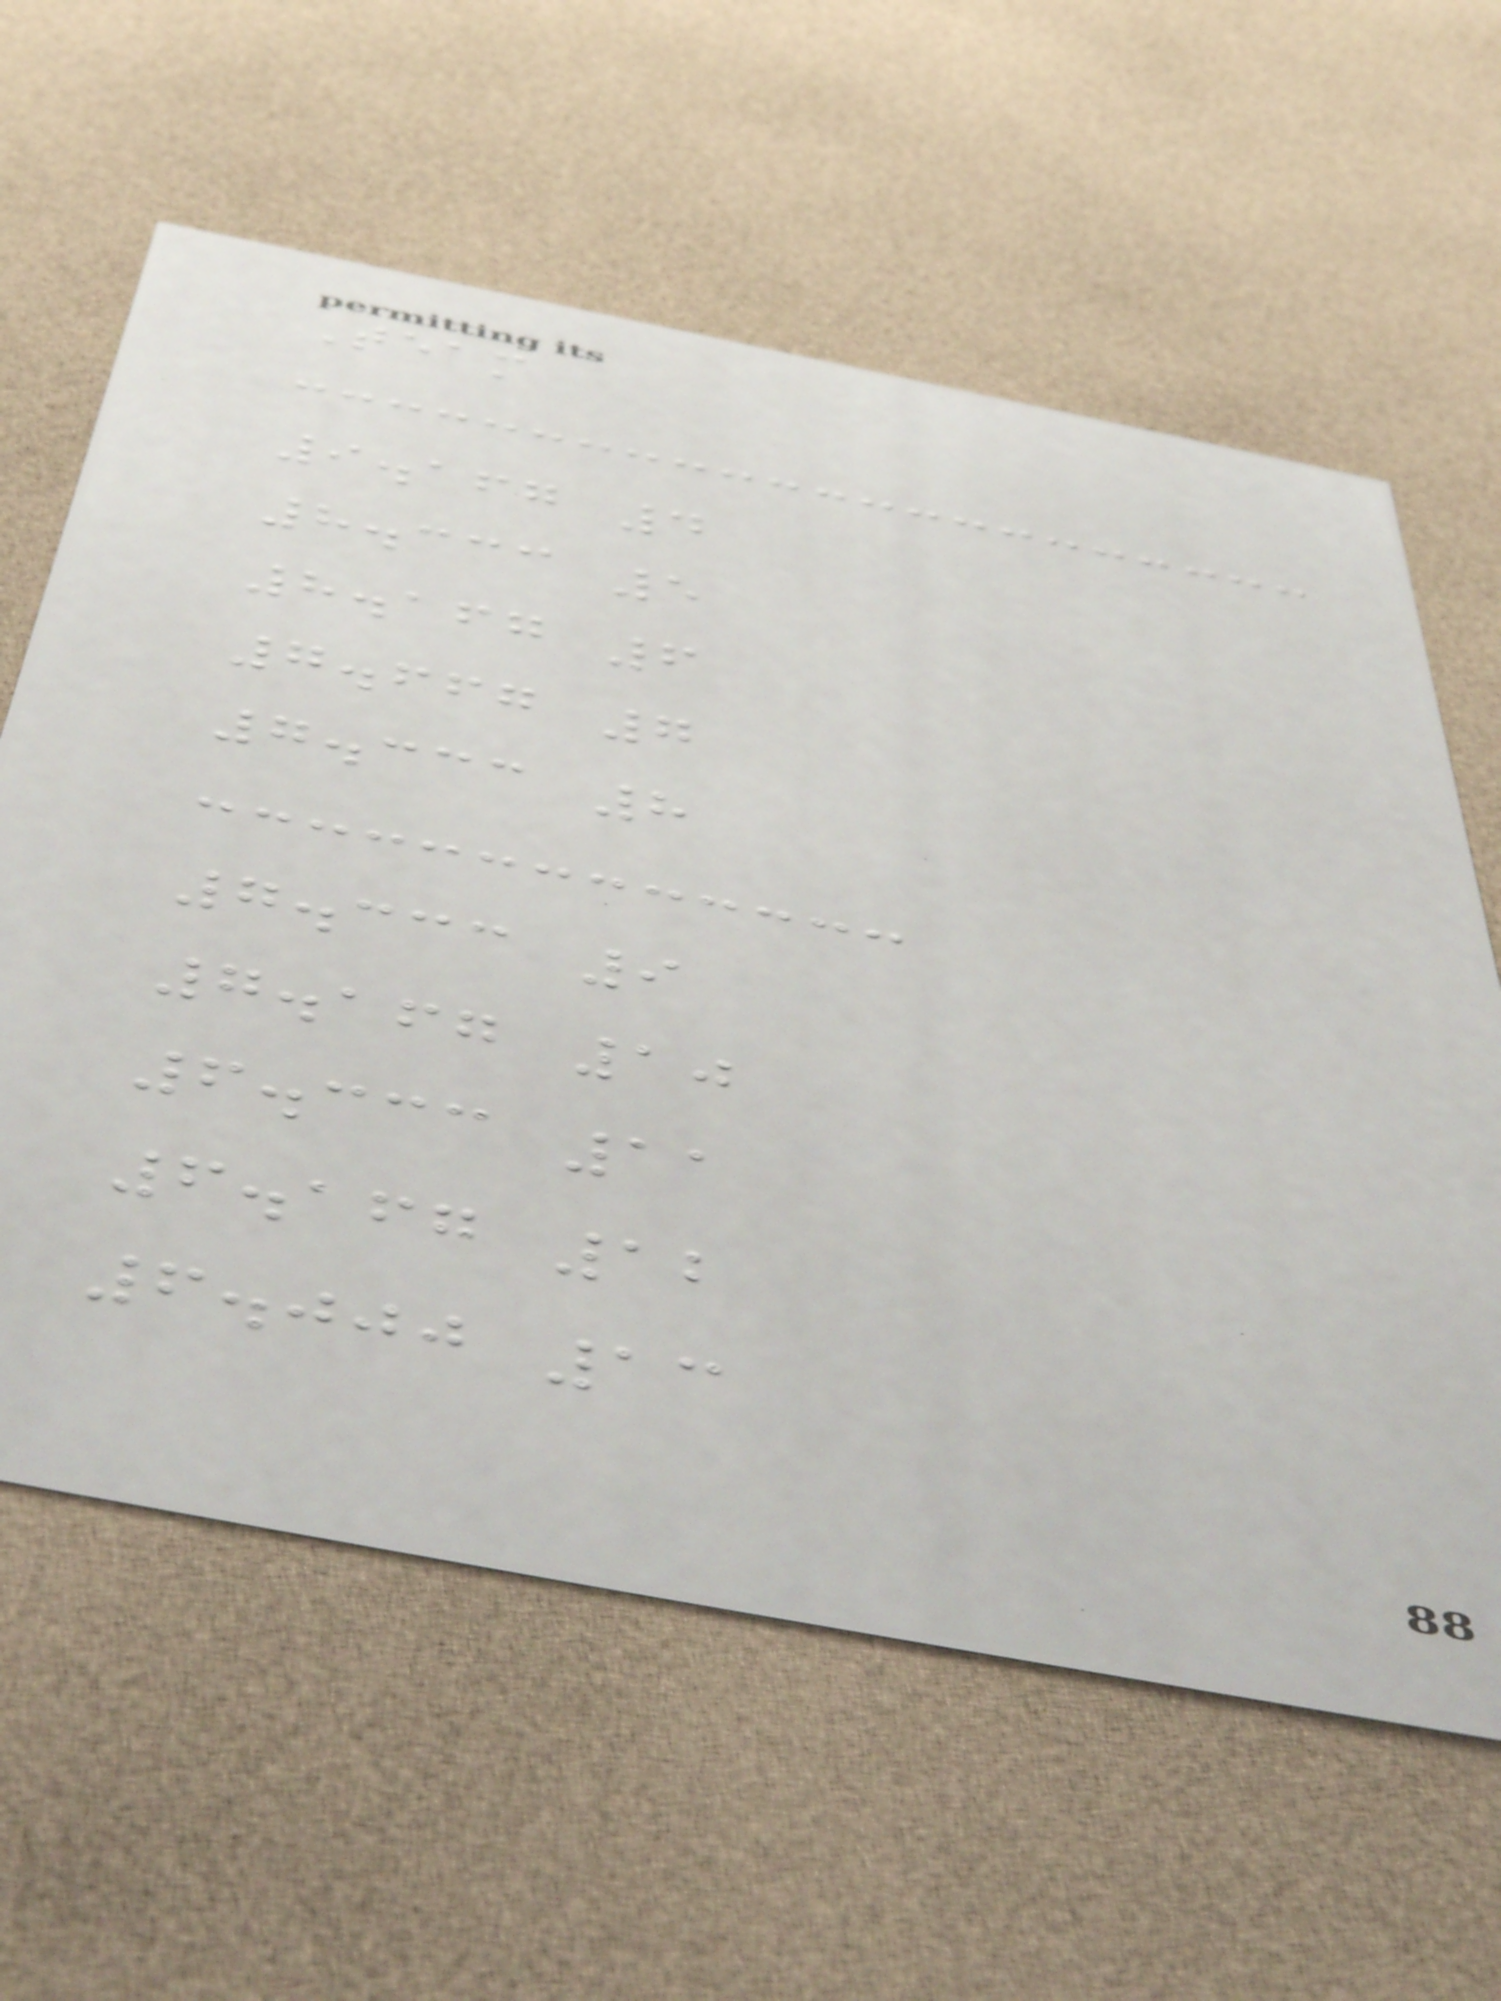Team
9.167 4
8.333 5
8.167 6
7.667 7
7.333 8
7.333 9
7.167 10
6.333 11
6.167 12
6.000 13
